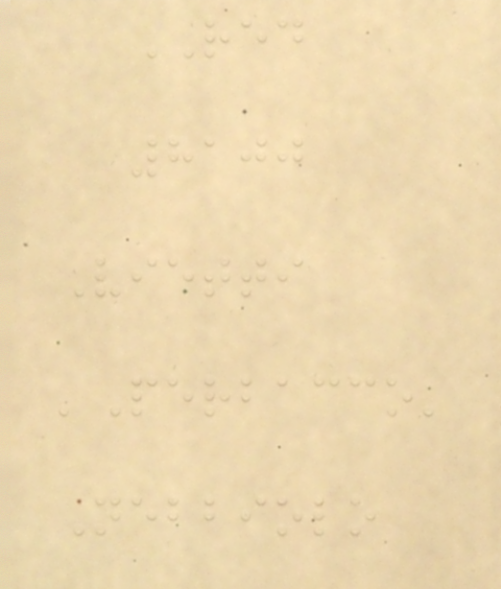RED
8100
Vietti
'Perbacco'
Nebbiolo
